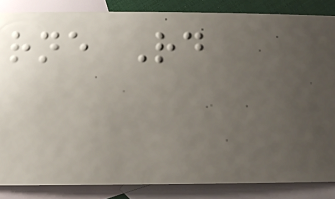rne Rd
